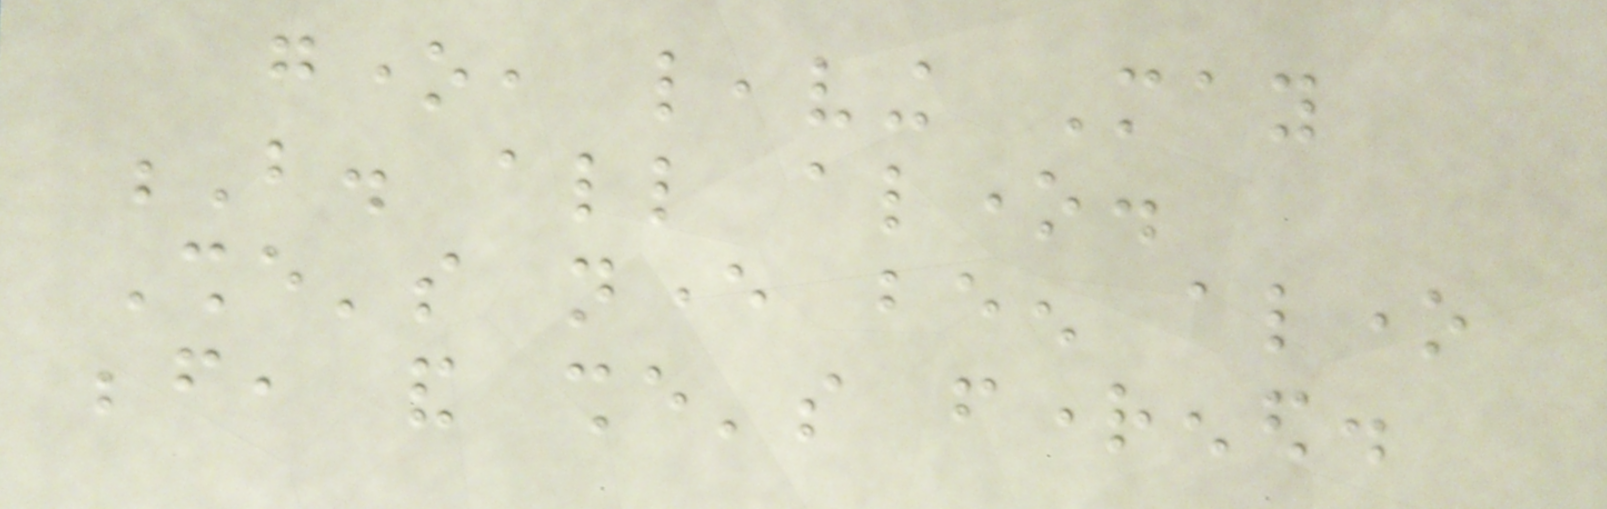gone, leaving May
B. all alone.
She's never been alone
before, and she's frightened.
